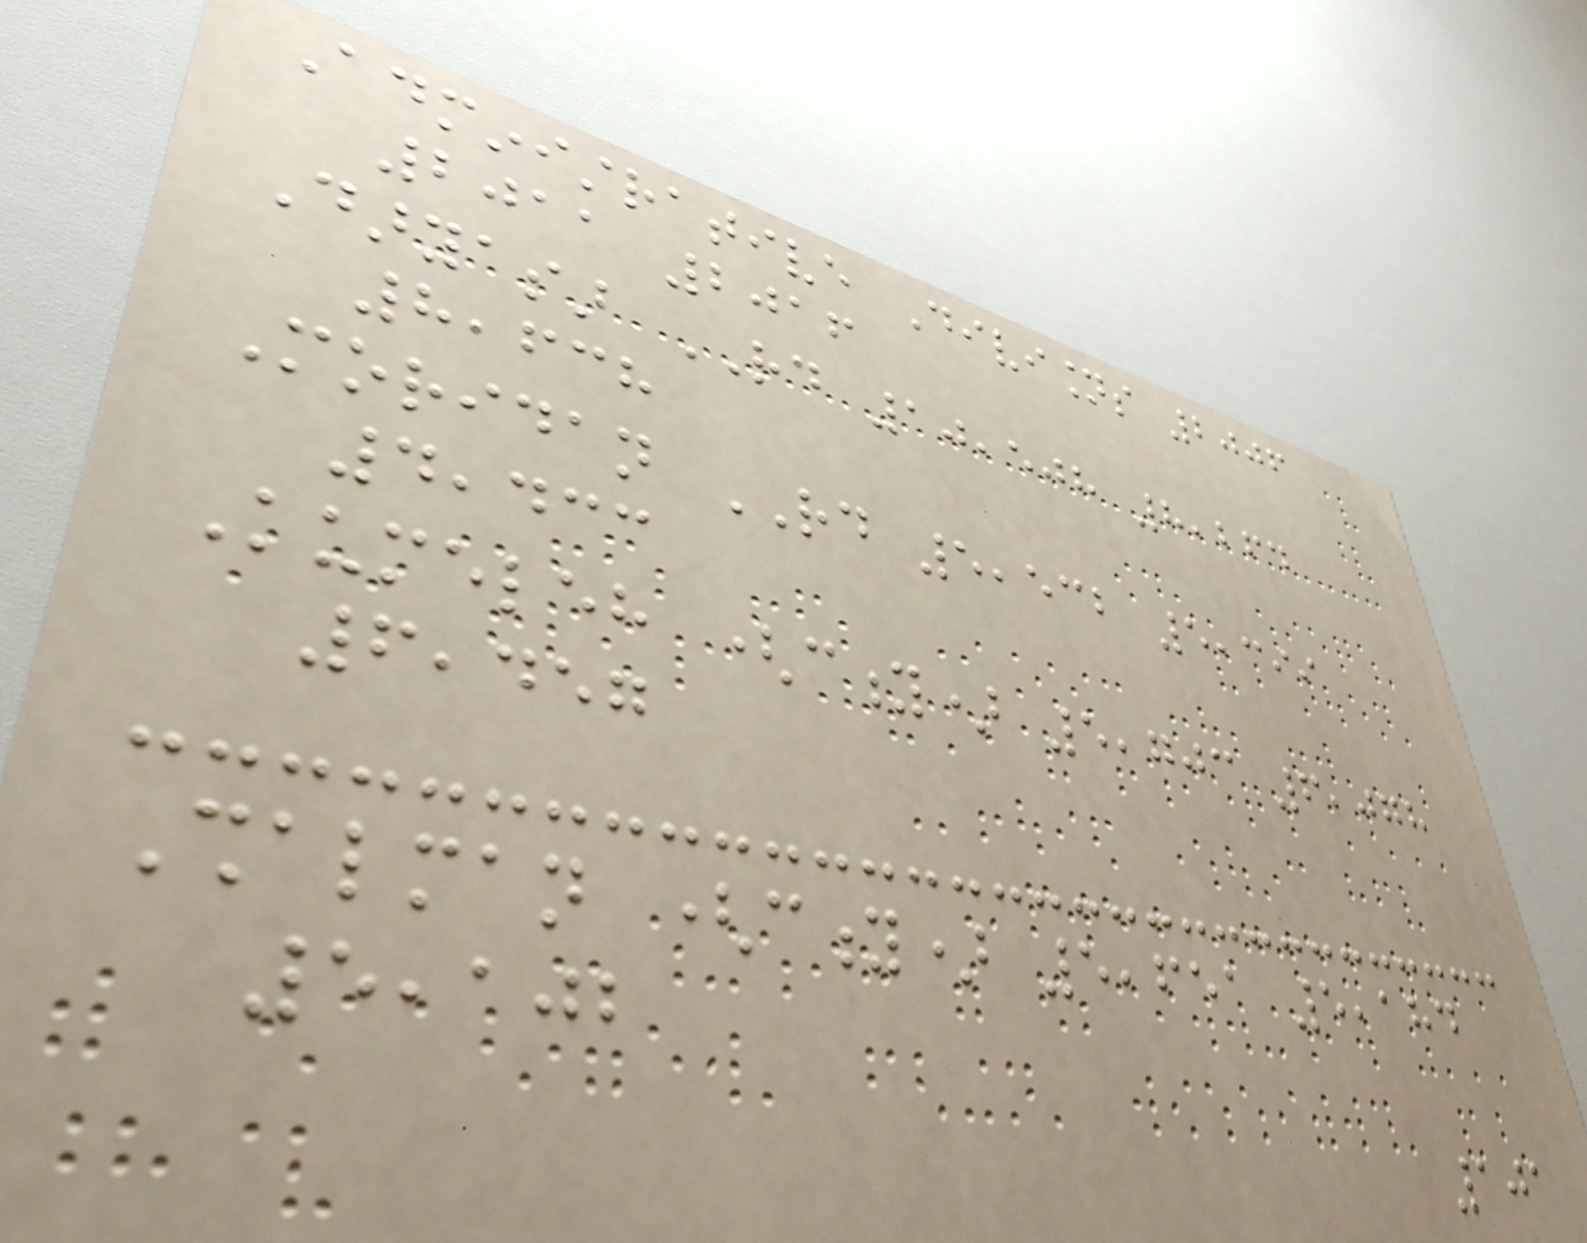Administrative Divisions 2006
2011 2016
Daryasar RD 10,508 8,264
8,638
Moridan RD 5,532 5,399
4,433
Kumeleh (city) 5,703 6,078
6,457
Shalman (city) 5,651 5,184
5,102
101
